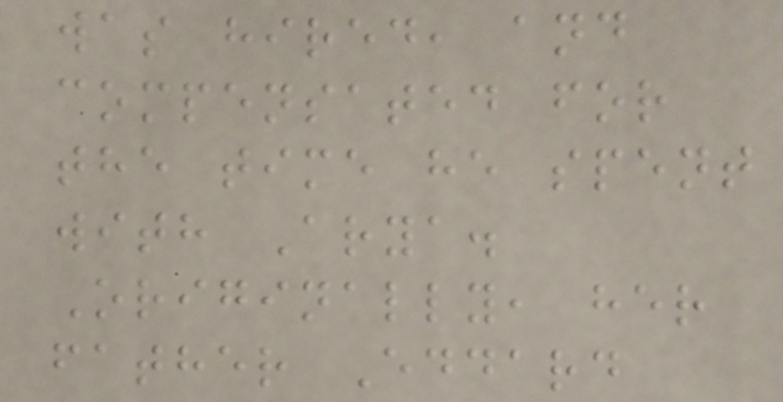was hired, and
compensated for
the time he spent
with Arya.
Originally, her
father Eddard
